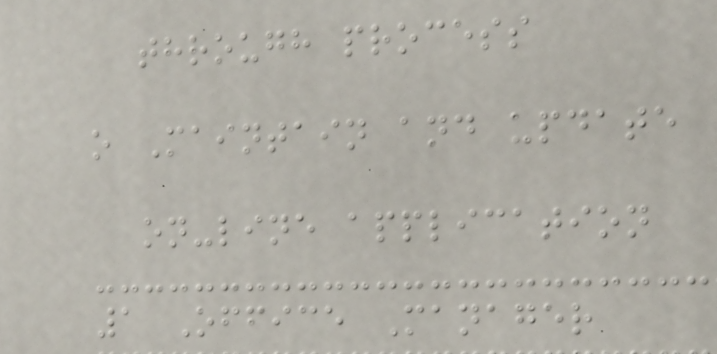through process
o Maintain and update
on-line application
1 Office Manager
